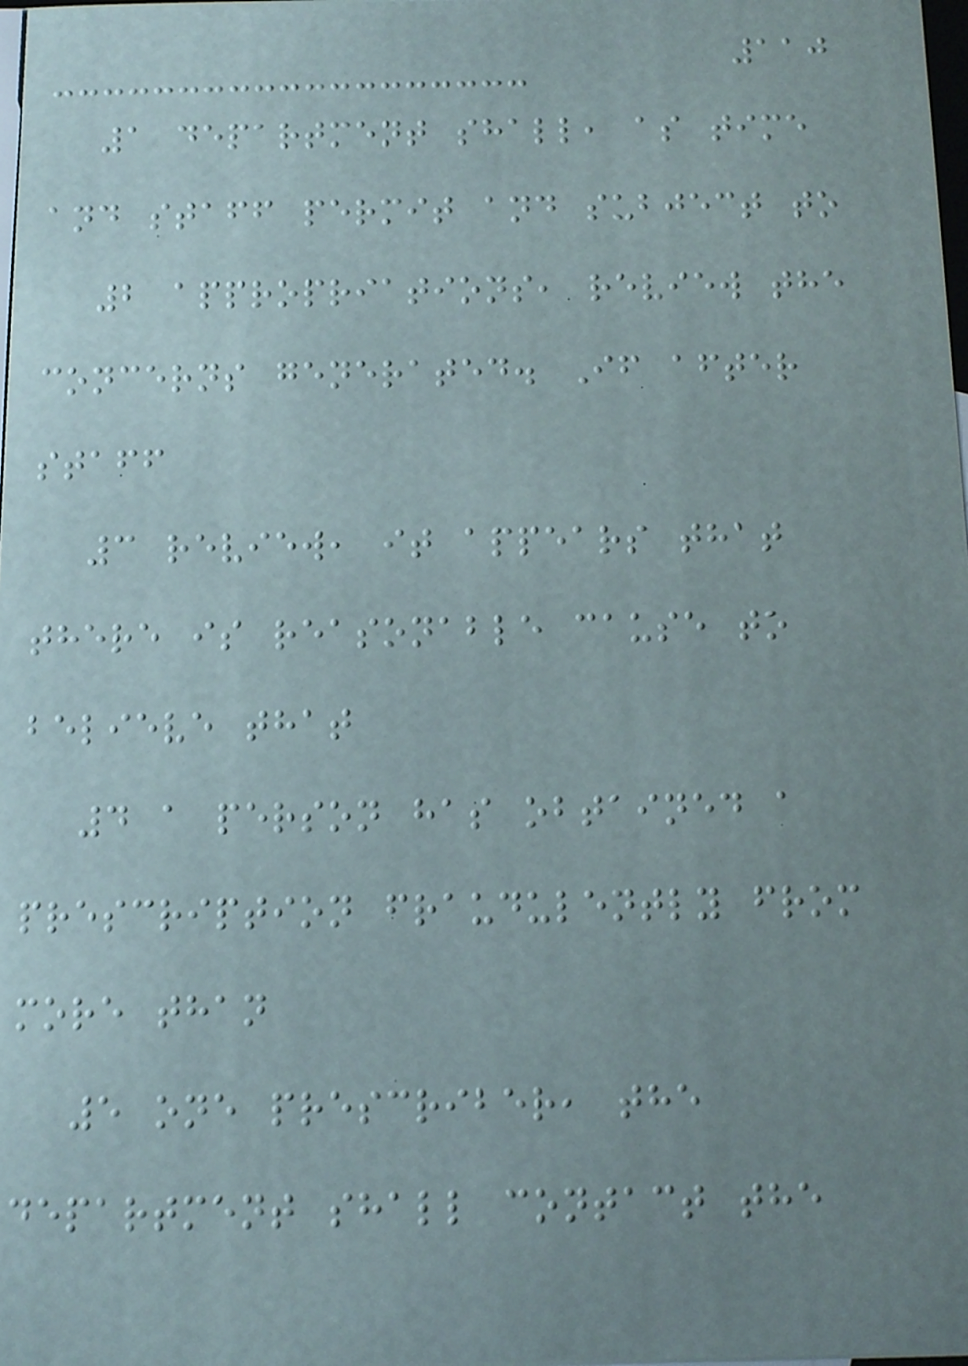110
1 department shall, as time
and staff permit and subject to
2 appropriations, review the
concerns generated. If after
staff
3 review, it appears that
there is reasonable cause to
believe that
4 a person has obtained a
prescription fraudulently from
more than
5 one prescriber, the
department shall contact the
